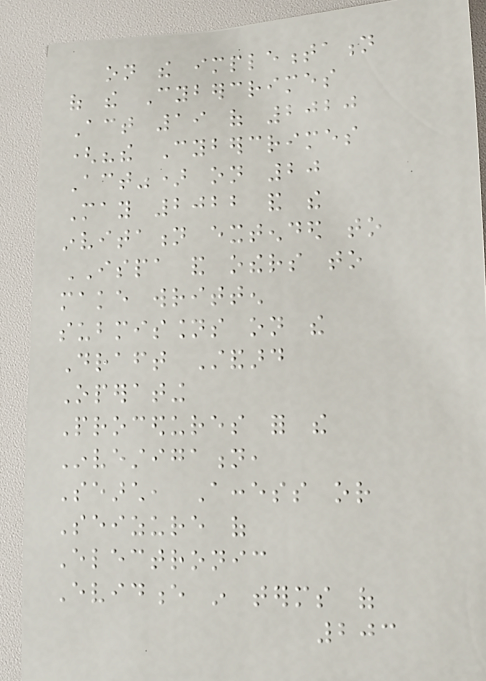on the implementation
of the Cybercrimes
Act 19 of 2020
("the Cybercrimes
Act") on 20
May 2022 and the
invitation extended to
ISPA and others to
make written
submissions on the
Draft Standard
Operating
Procedures for the
Investigation,
Search, Access or
Seizure of
Electronic
Evidence in terms of
203
